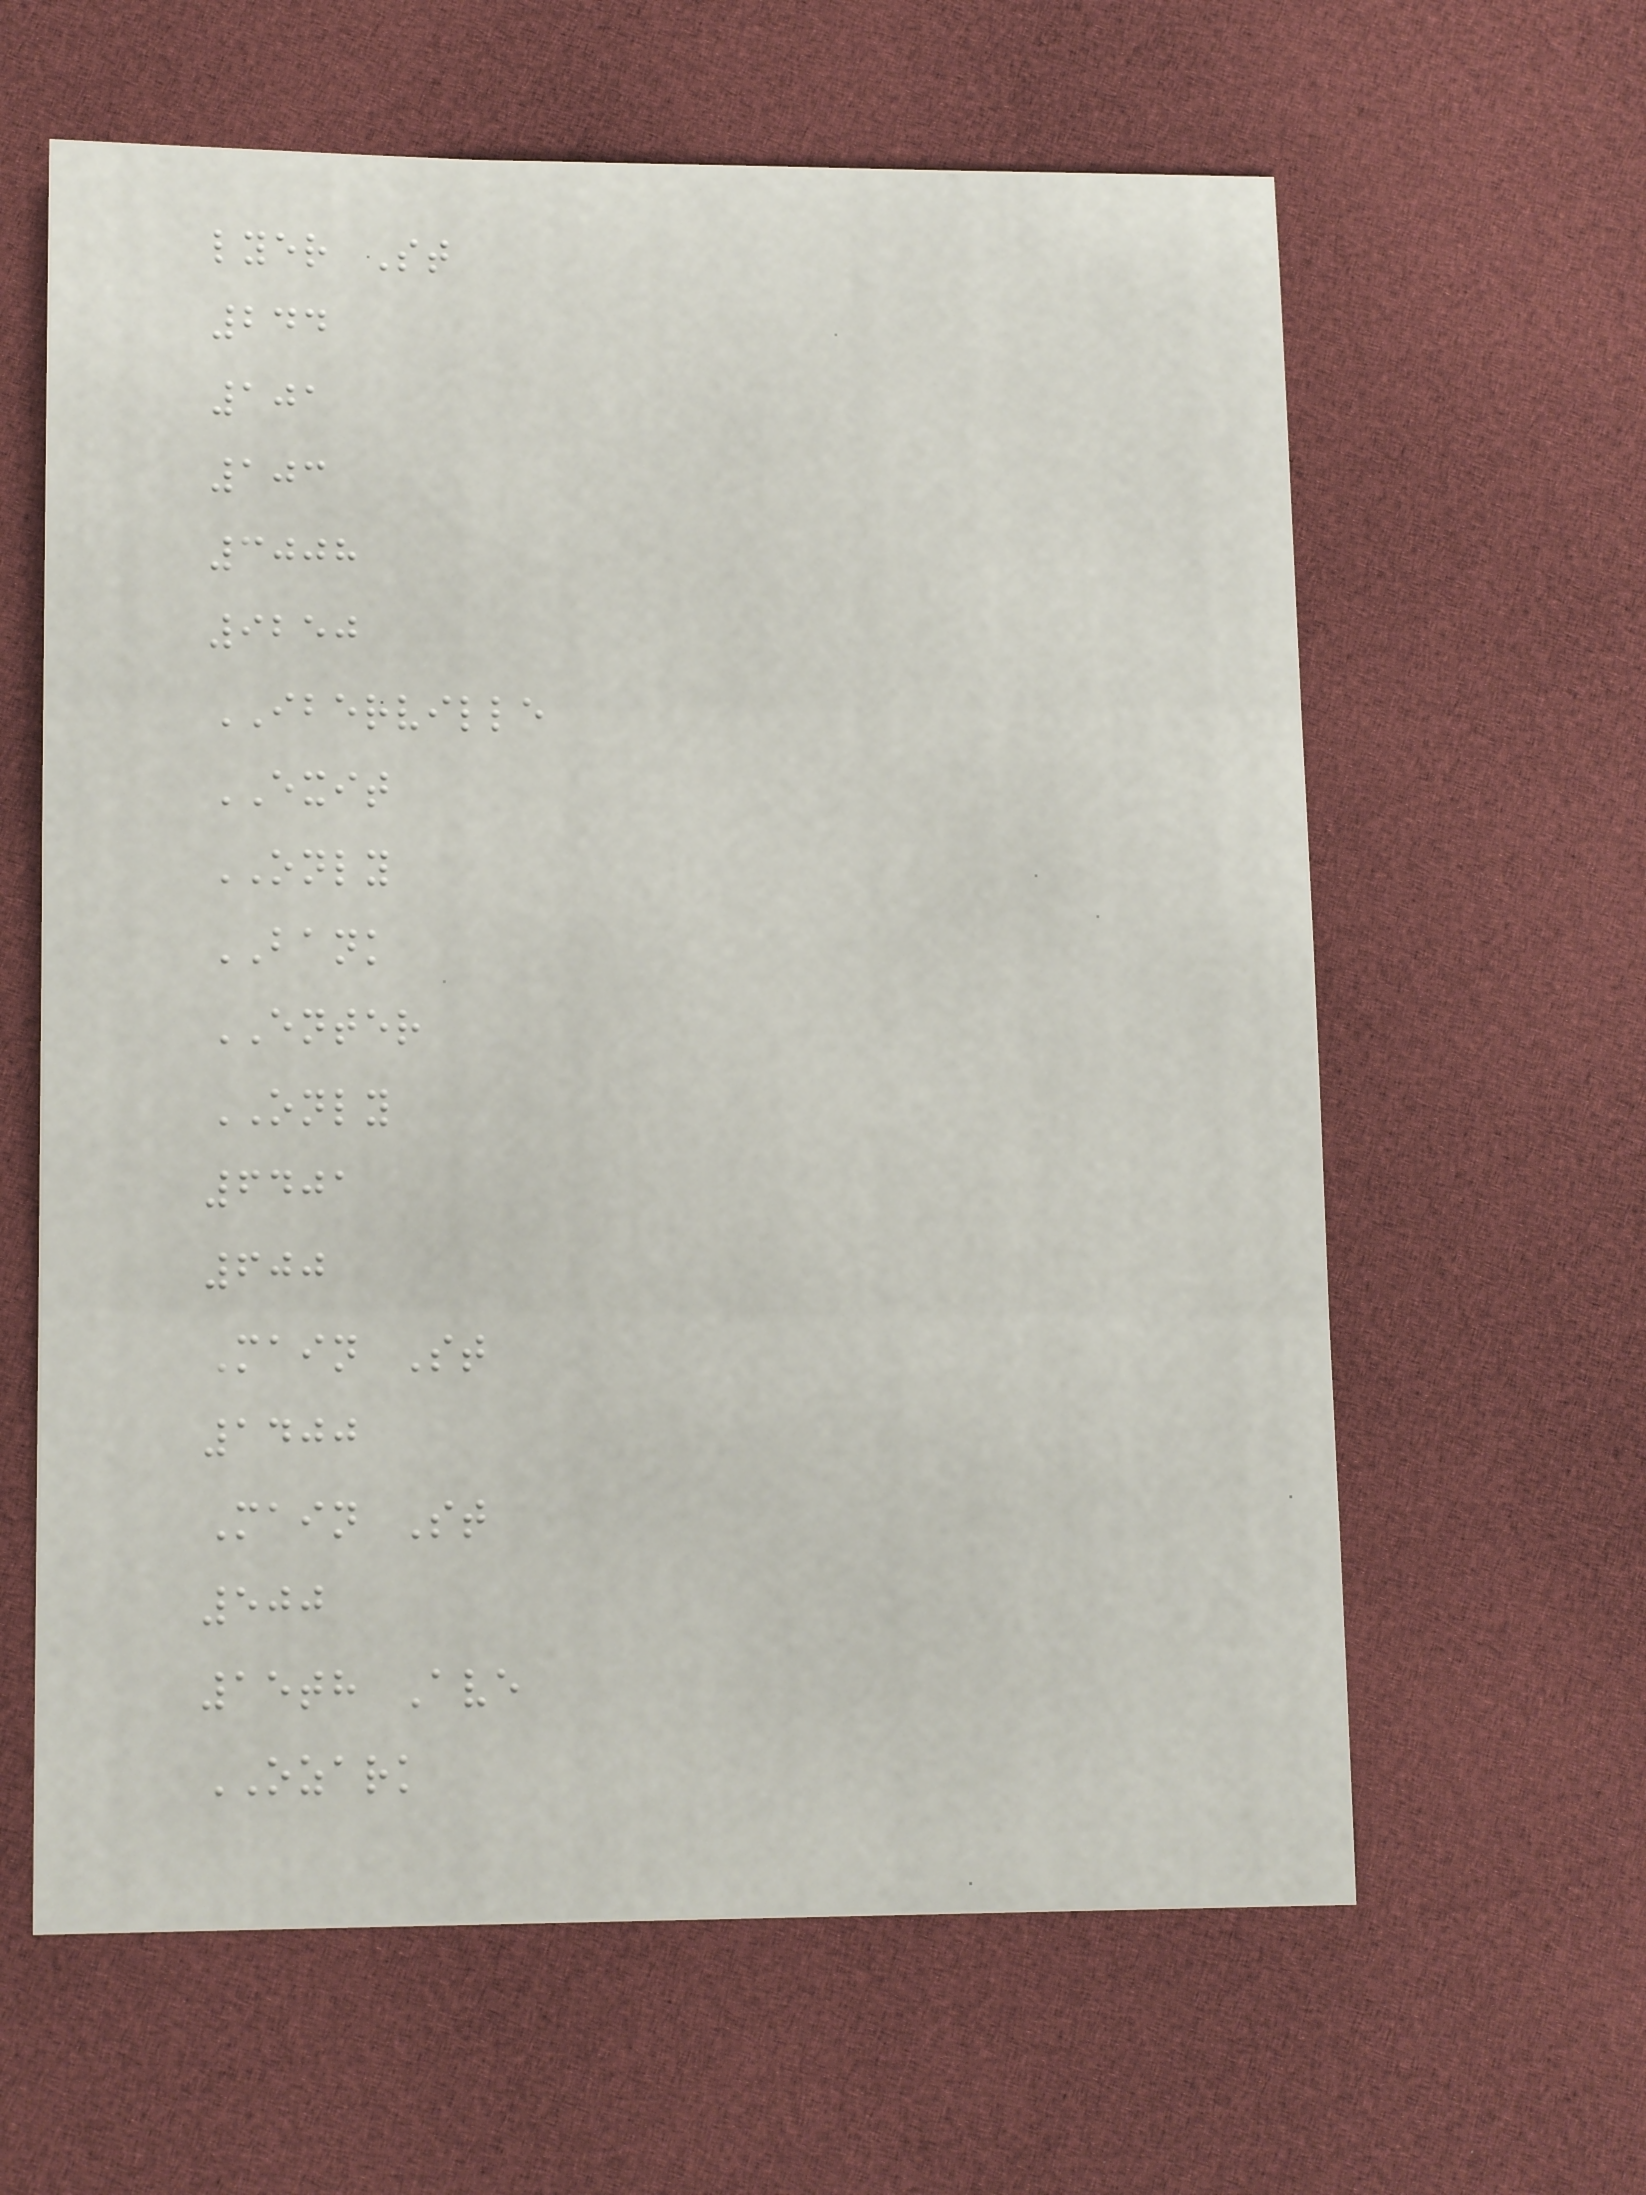lyer St
244
101
103
3008
9250
IBERVILLE
EXIT
ONLY
BANK
ENTER
ONLY
6401
600
Main St
1400
Main St
500
15th Ave
OZARK
